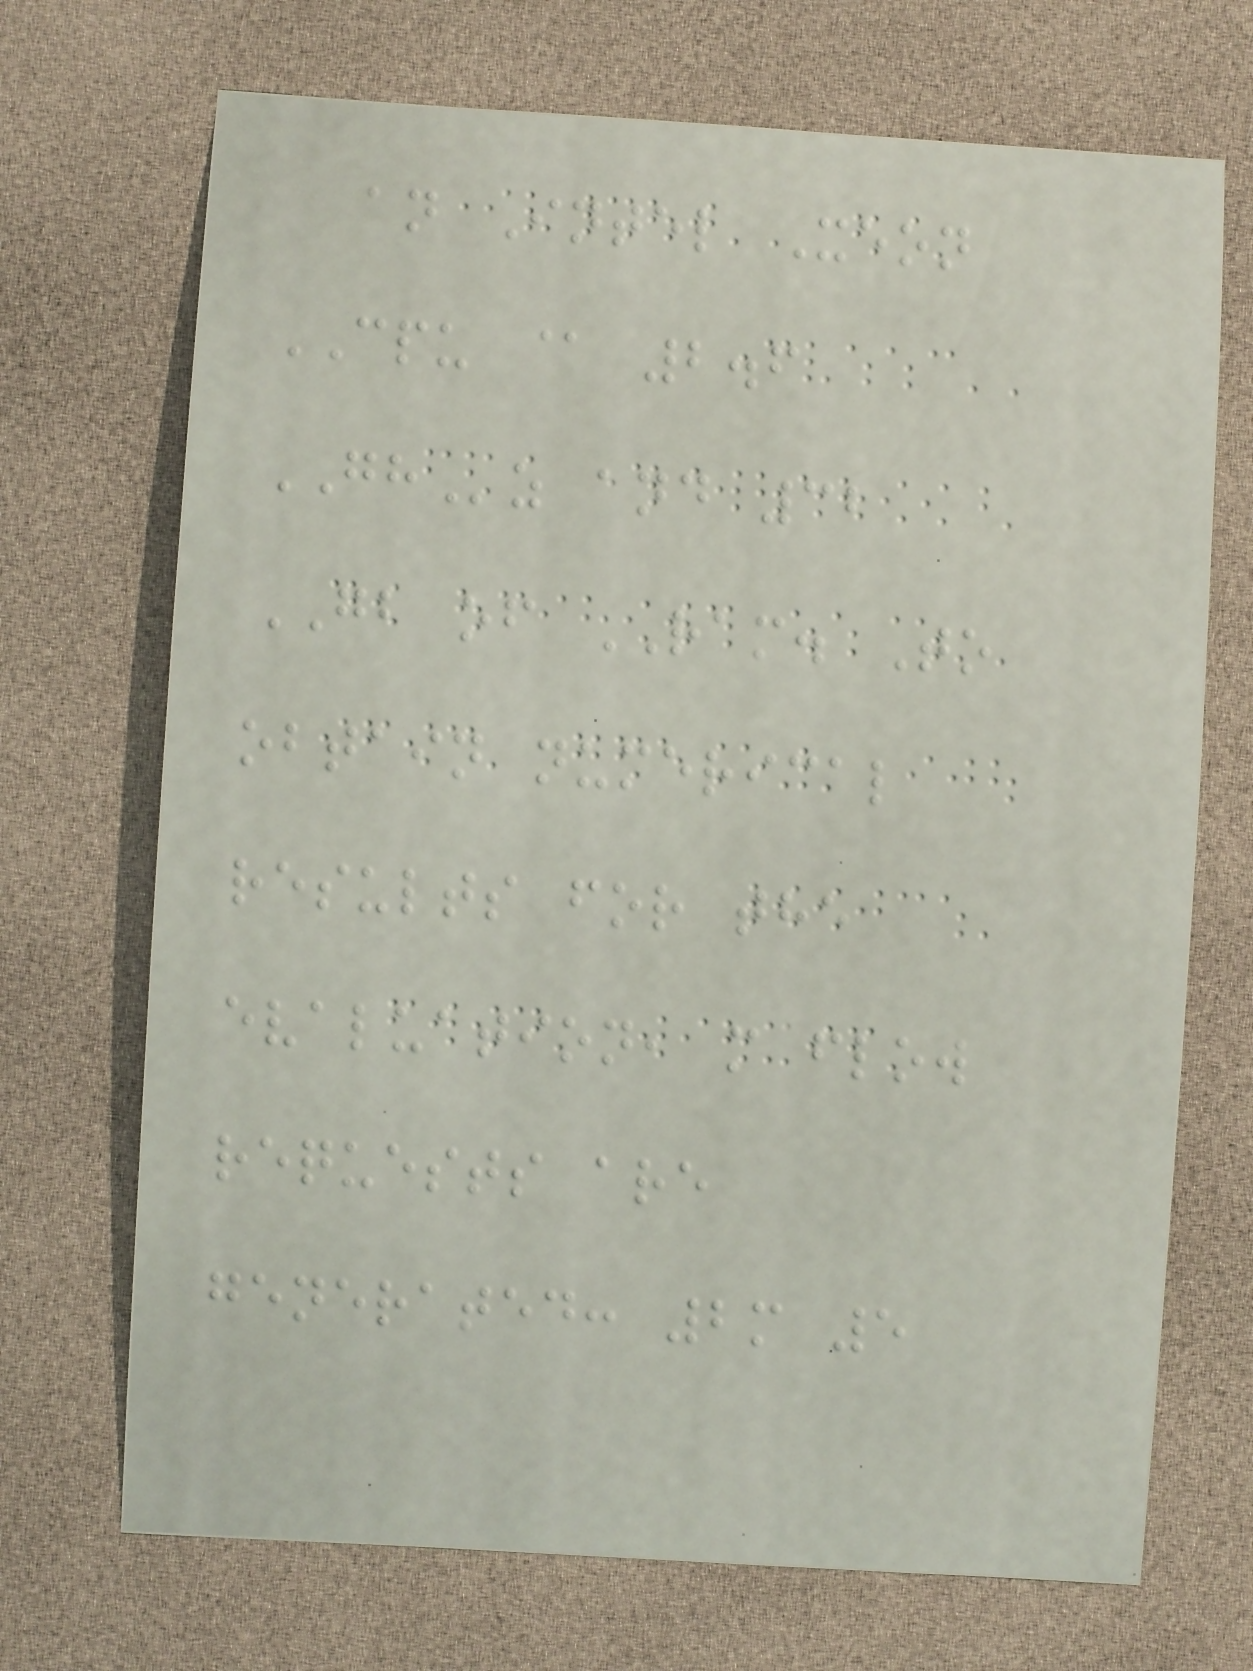an Intel Xeon
CPU @ 2.6
GHz and 32
GB of RAM. To
obtain numerical
results for the
evaluation, m flow
requests are
generated: 2m 5
